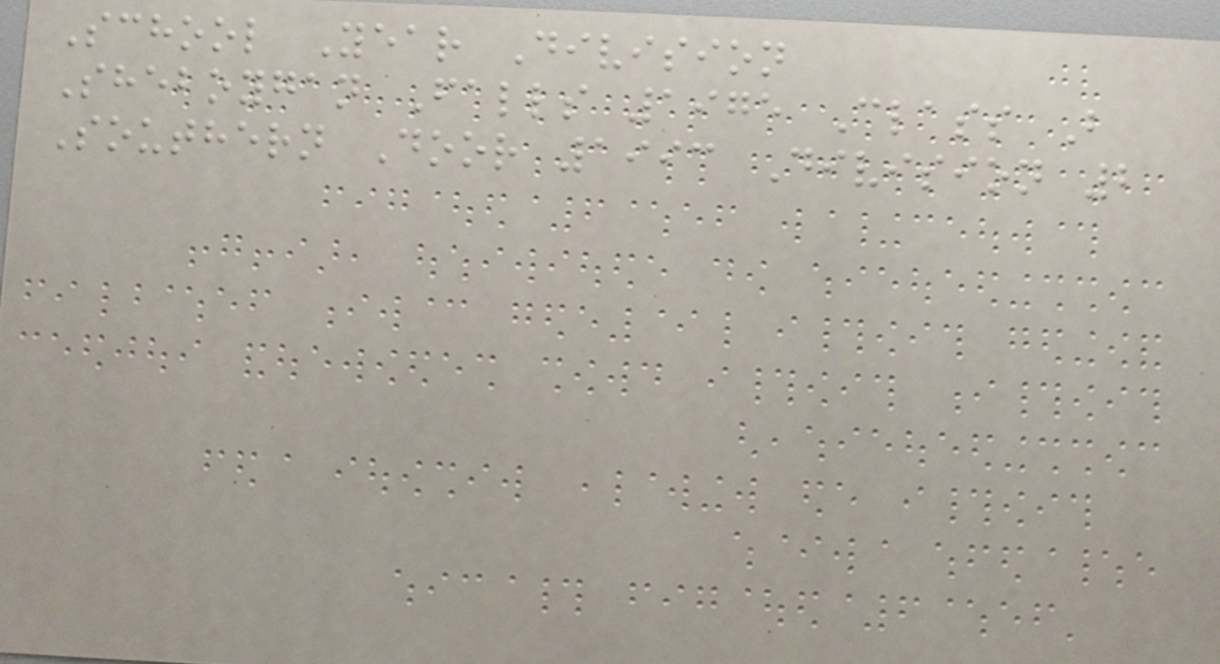School Year Division
Sheboygan Falls 1975 Class B
Southern Door 1993 Division 2
